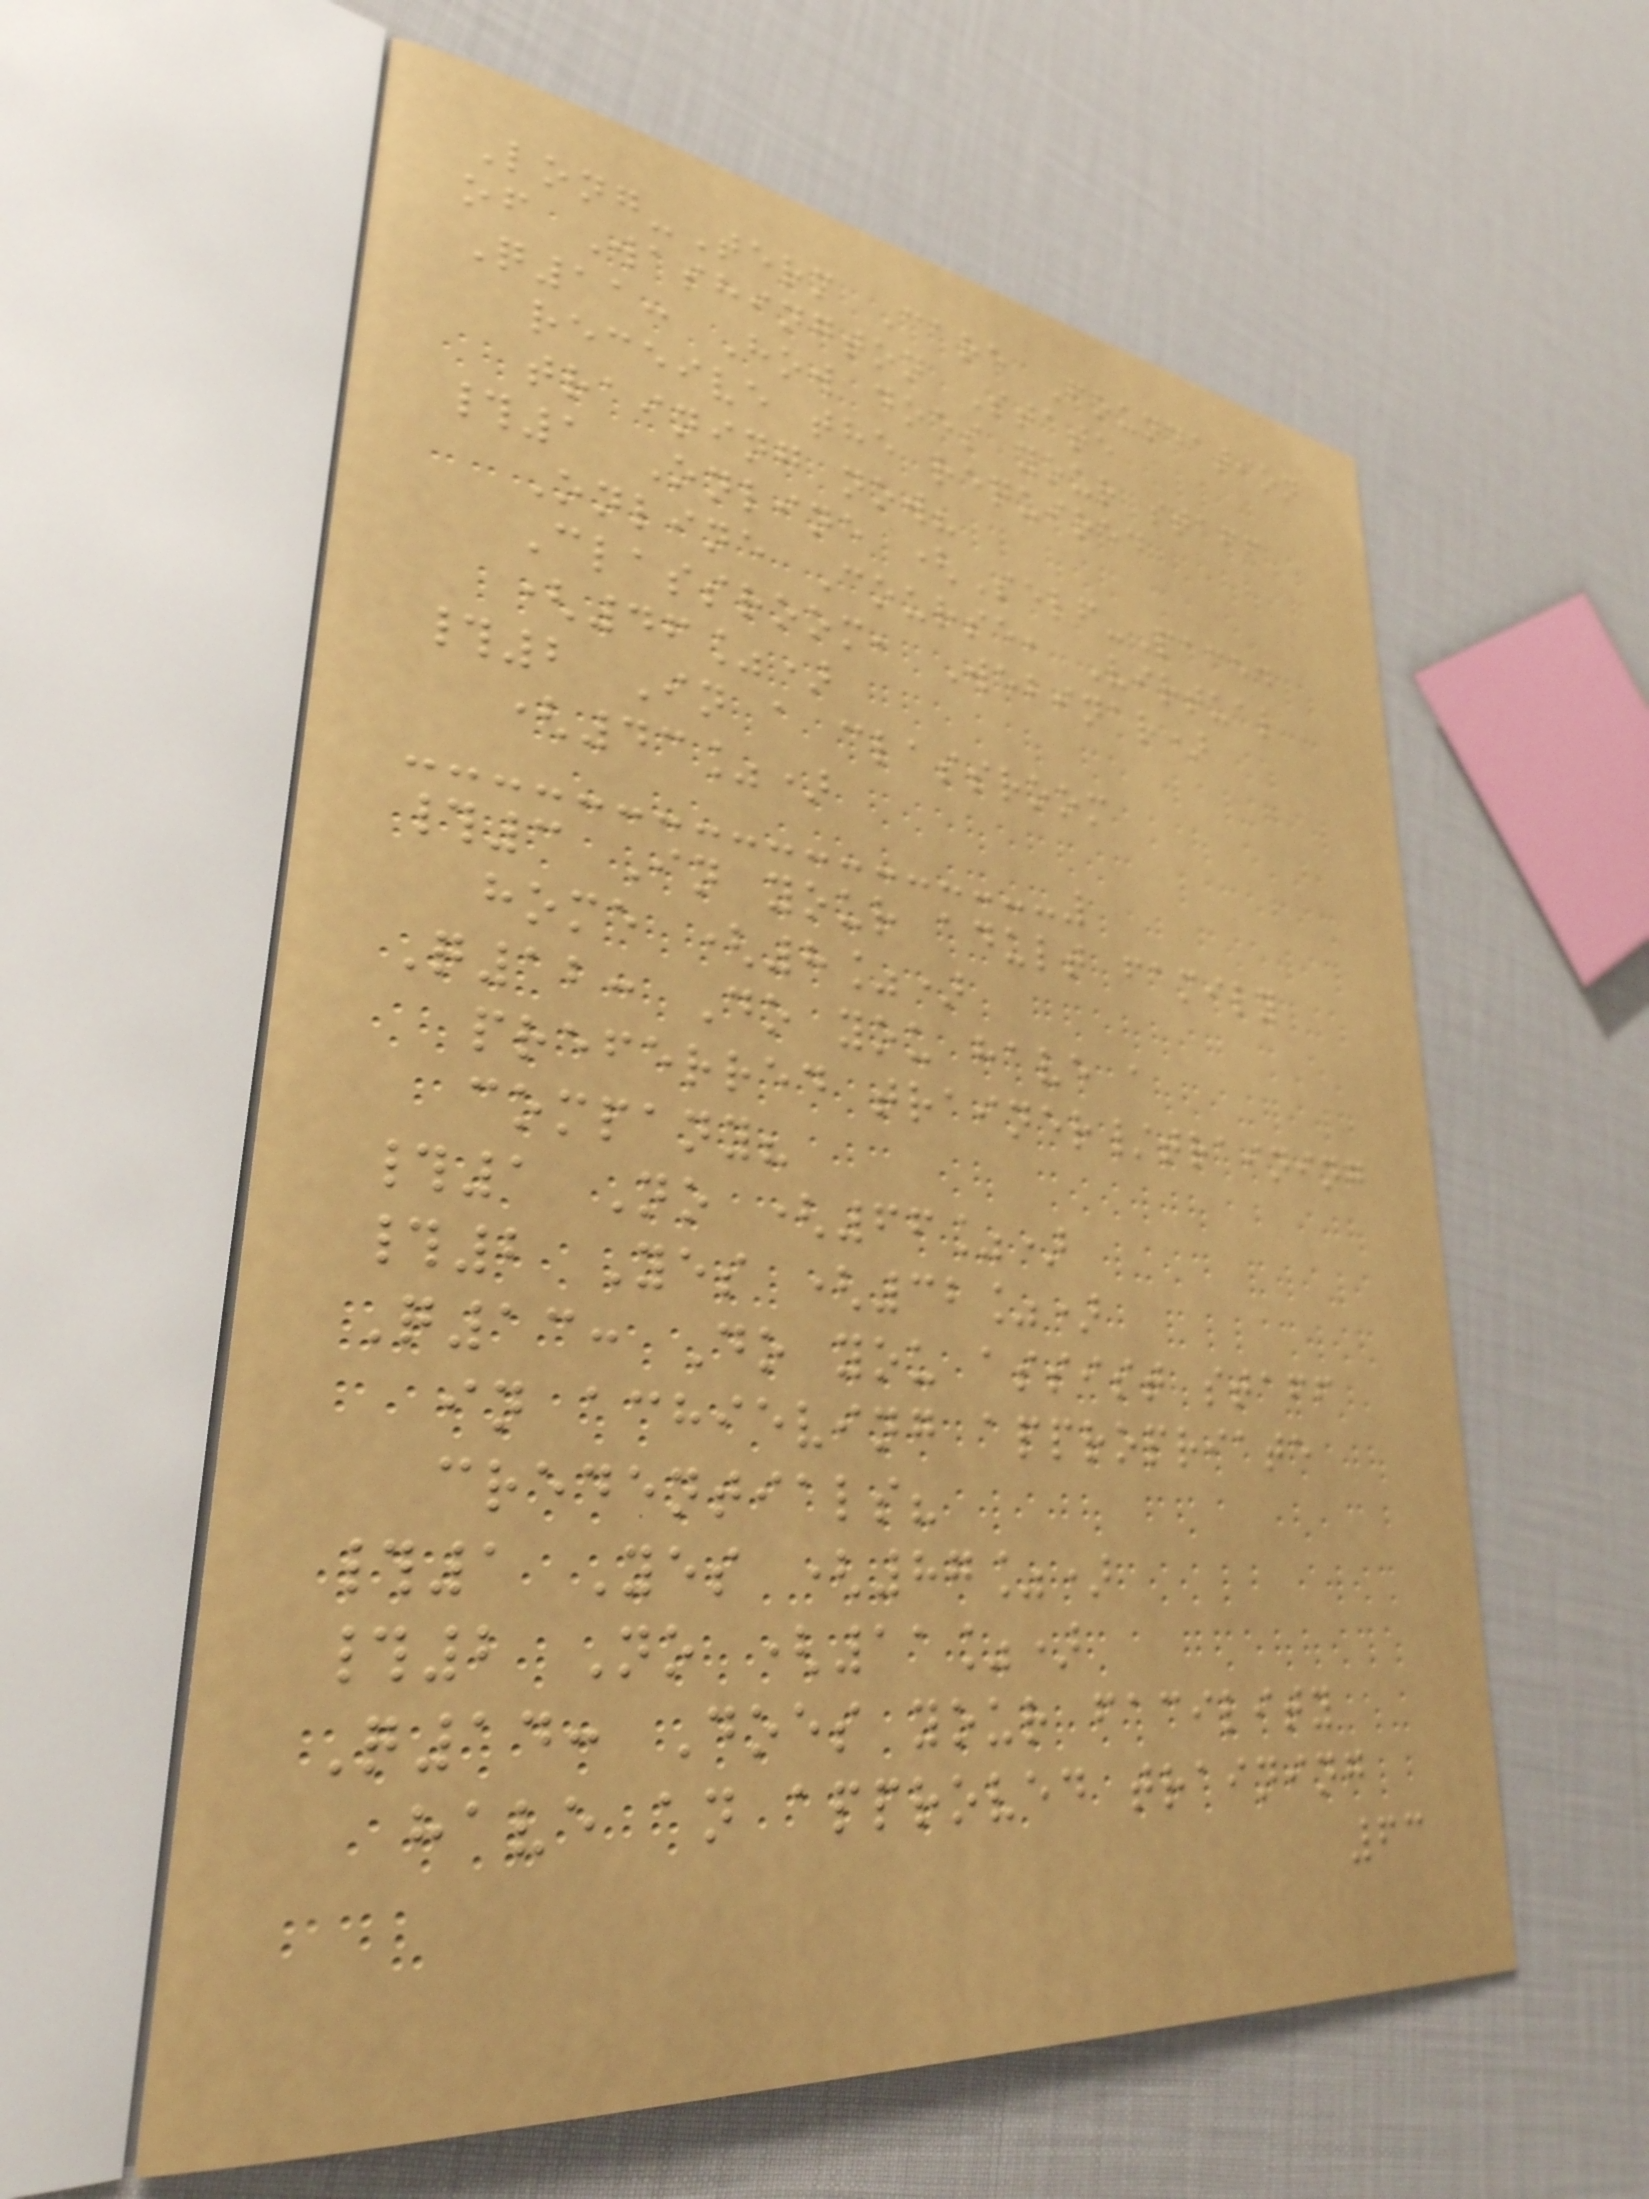Long-Term Care Foundation
of Washington State
Q11: How does your staff
receive the required
training now?
#1 Online (Self-Paced
Online Course, Virtual
Classroom, Webinar)
(46%)
#2 In a classroom
(43%)
#3 In your adult family
home (8%)
Q12: Do you have a
preferred trainer/training
company?
#1 No (66%)
#2 Yes (32%)
Q13: Do you assist staff
in achieving appropriate
credentials?
#1 Yes (87%)
#2 No (11%)
Q14: Does your facility
have an approved training
63
